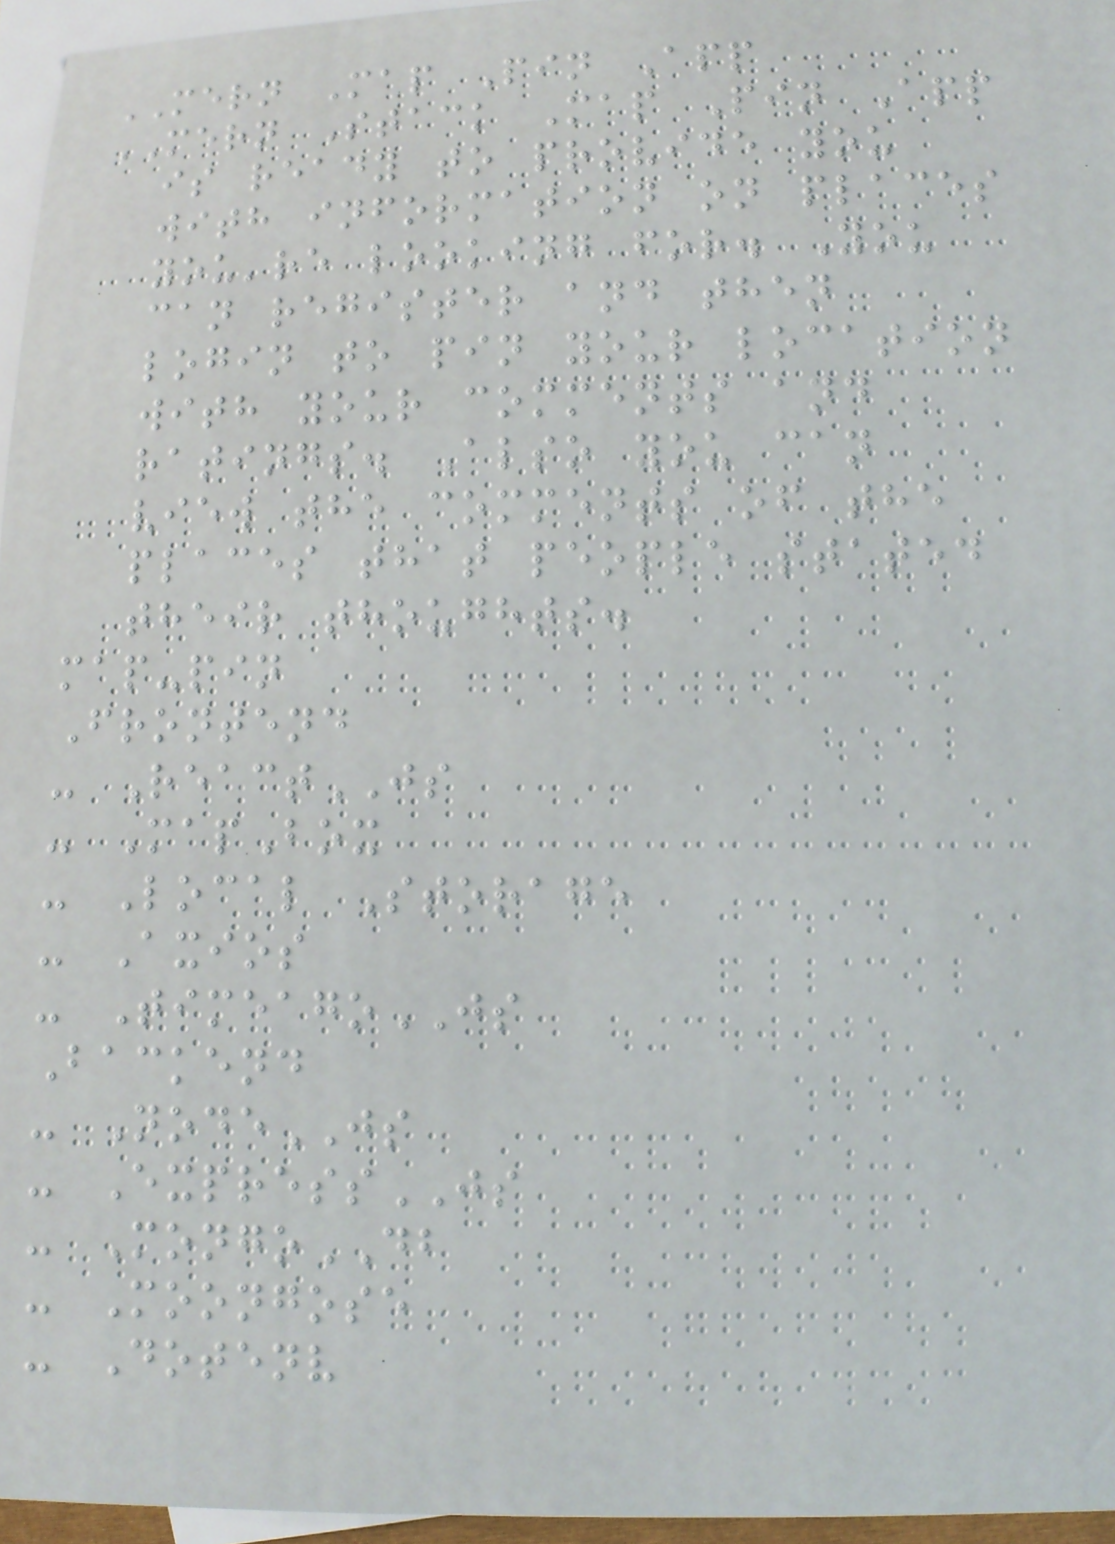MERN Map Pin App
MERN Stack Map Pin App
is ready to provide you
with information on places
you're looking for. You
can register and then
login to pin your location
with your comments and
ratings. Also you can
view the comments of the
places that people stated
their thoughts.
map-pin
Frontend
- ReactJS
- MapBox
- Local Storage
- Axios
- TimeagoJS
Backend
- NodeJS
- ExpressJS
- MongoDB
- Moongose
- Dotenv
